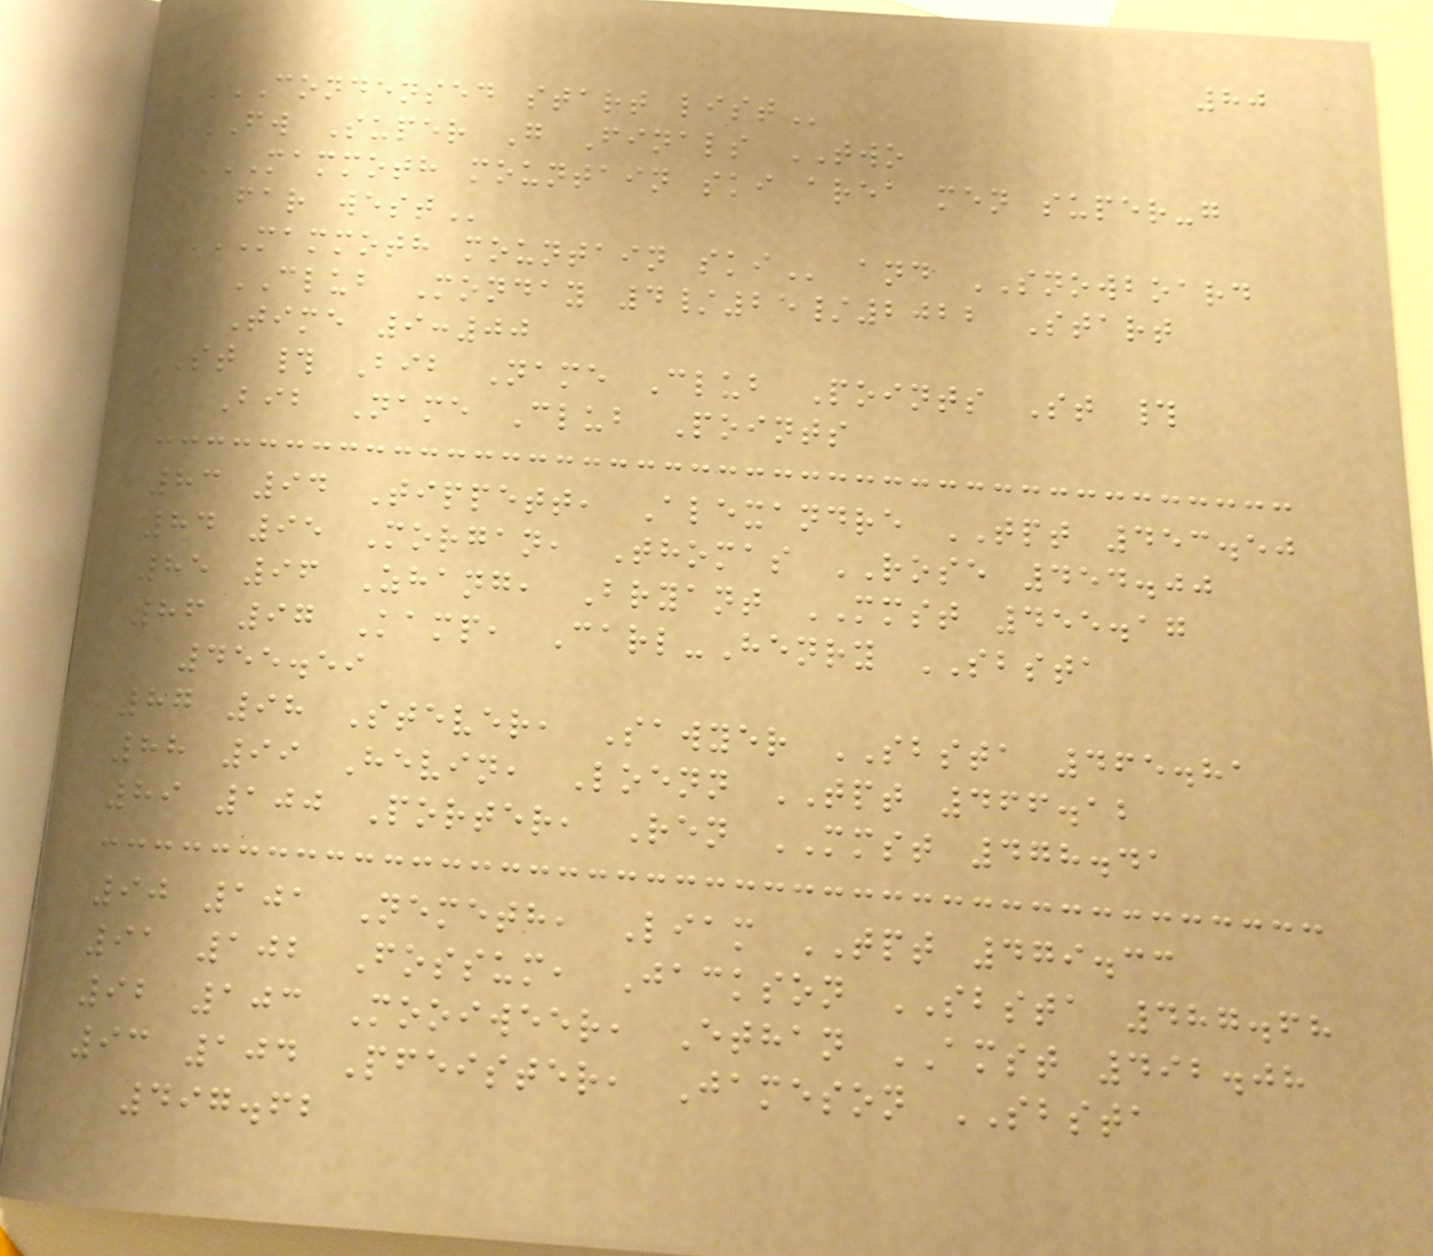80
CONDENSED START LIST
FW Super G Finals TWO
MAMMOTH MOUNTAIN SKI AREA MEN SUPER-G
FAR WEST
MAMMOTH MOUNTAIN SKI and SNOWBOARD
CLUB Monday 4/25/2022 Start
Time 9:00
St # Bib Name Club Points St #
Bib Name Club Points
83 94 Tippett, Alexandre TPT 453.50
84 95 Morgan, Thomas ROSE 454.00
85 96 Zhang, Bryant MMST 455.17
86 97 Kamp, Carl-Henry SBSTA
455.59
87 98 Stever, Sawyer SBSTA 465.81
88 99 Hevin, Loenn TPT 466.12
89 100 Porter, Ren MMST 478.41
90 101 Nemeth, Liam TPT 479.33
91 102 Fossum, Jackson SBSTA 487.68
92 103 Mooiweer, Ethan AMST 492.08
93 104 Pfeister, Jameson SBSTA
497.62
